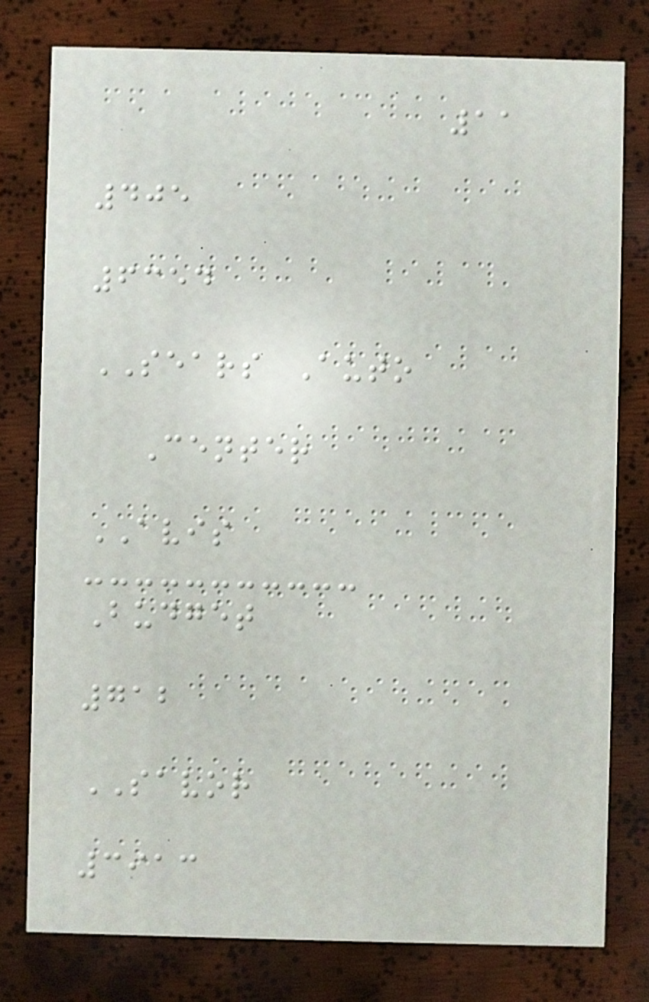11
405
6354
SEARS Auto
Center
AVIS
Budget
712
SAVOR
3913
